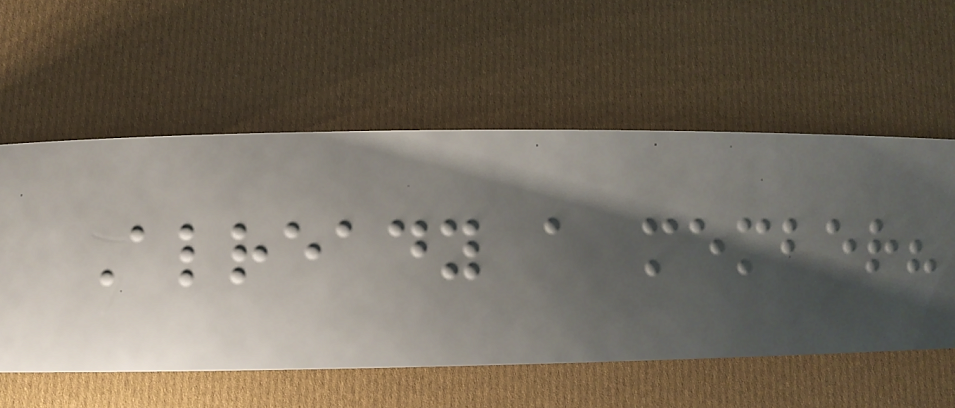Already a member?
